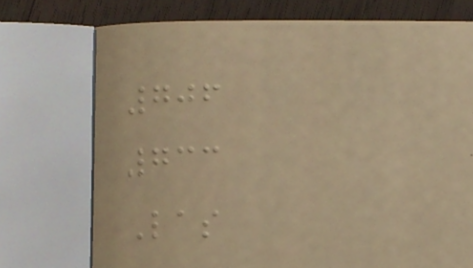706
733
Las
